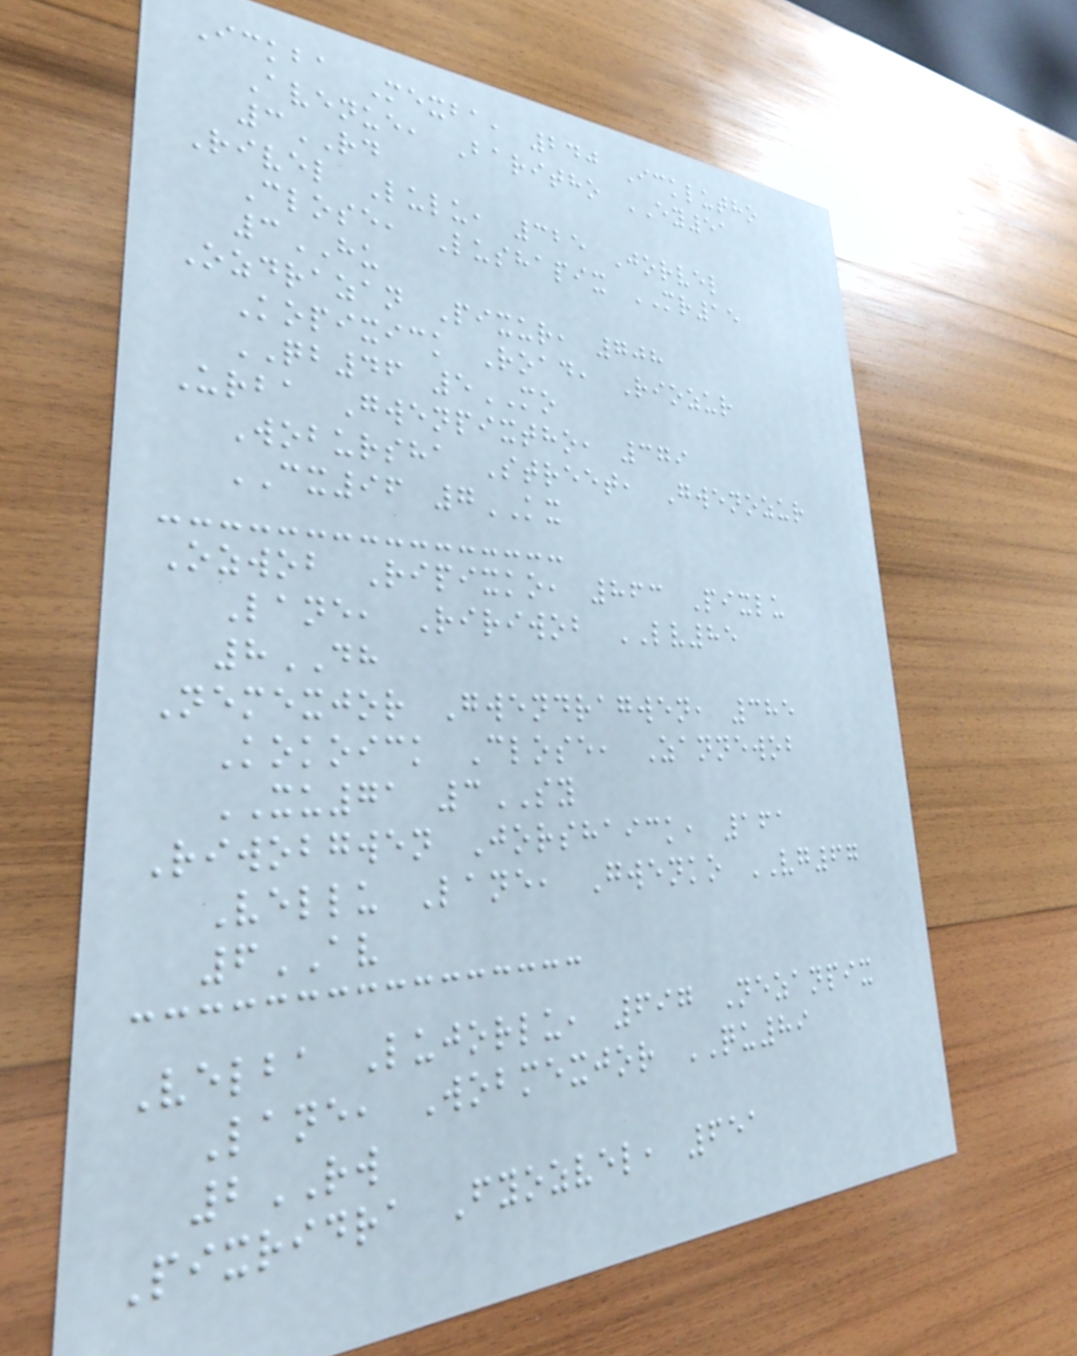Ickba Mexba, 240 Icklutho
Avenue, Baritho EY51
3RD
Rivel Lulu, 325 Jorvel
Close, Lushapix MR15
3HU
Ozdrazan Pixur, 708
Kopixick Road, Riozur
QB46 5MO
Urba Gwenpixtho, 379
Wobursha Street, Gwenozur
CX96 7KX
Ozwob Ripixko, 863 Pixlu
Lane, Ririwob LV85
8DH
Nemexjor Gwendragwen, 385
Kokoick Close, Zannewob
XU71 3SY
Riwobgwen Jorshaick, 161
Vellu Lane, Gwenko VG67
6AV
Velba Lujorlu, 697 Nezanpix
Lane, Wobmexjor QU89
2RW
Pixridra Fyozvel, 651
